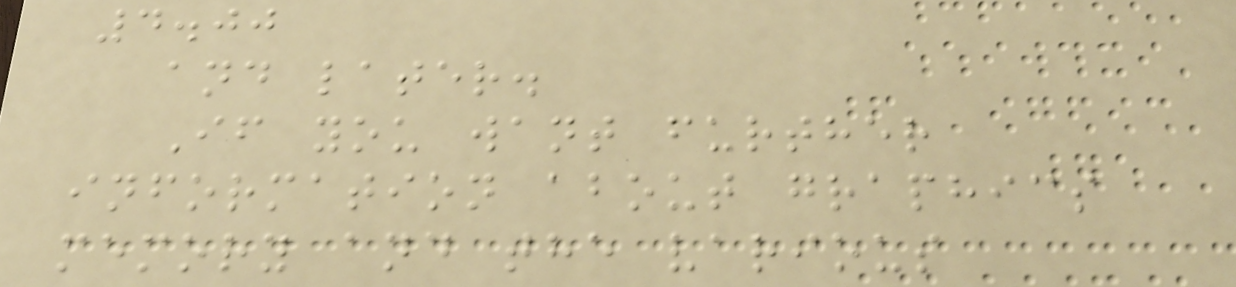4.00
and later.
If you want further
information about graphics
memory and the various
